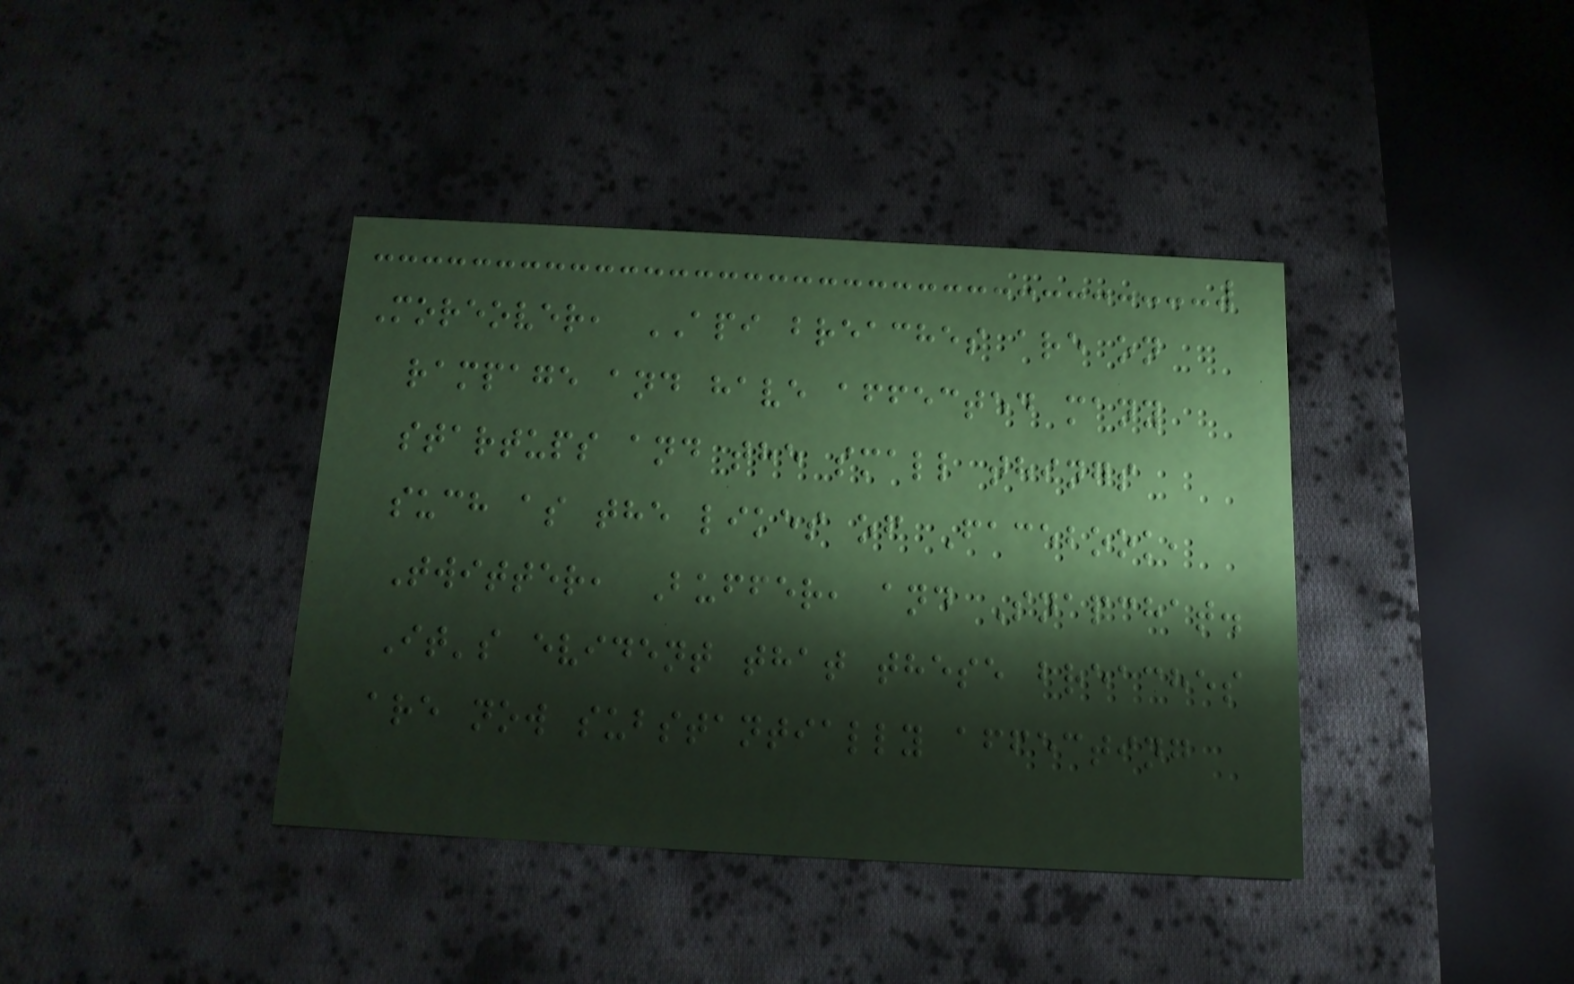Moreover, API breaches are on
rampage and have affected many
startups and the small things
such as the likes of Facebook,
Twitter, Buffer, and Snapchat.
It's evident that these breaches
are now substantially affecting
